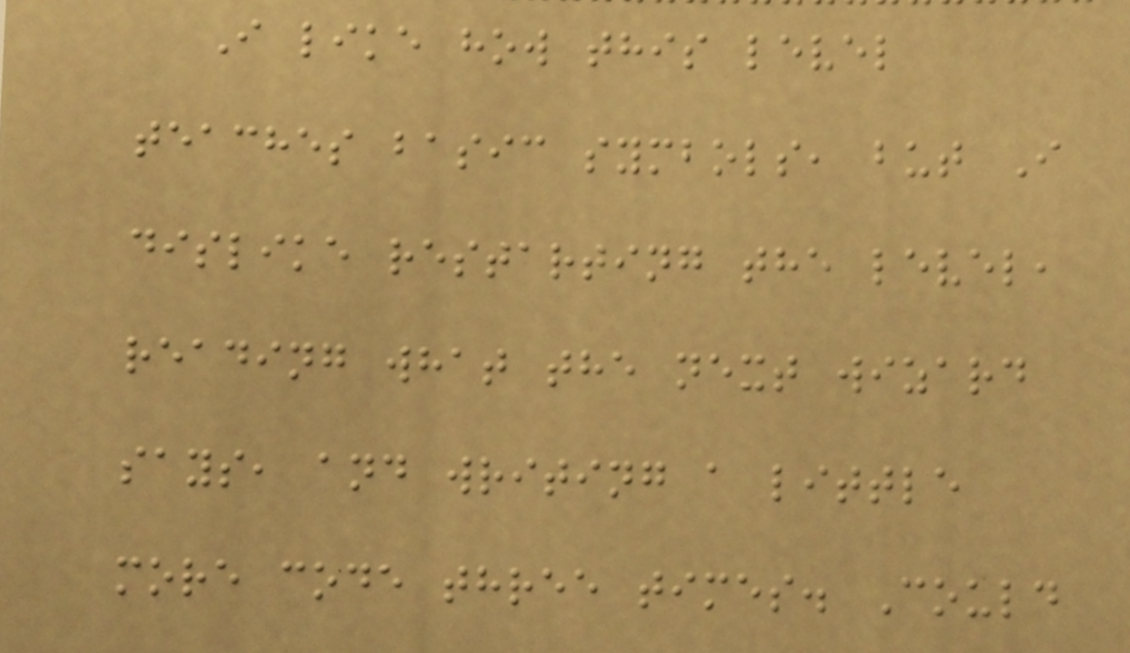I like how this level
teaches basic symbols, but I
dislike restarting the level,
reading what the next wizard
says, and writing a little
more code three times. Could
